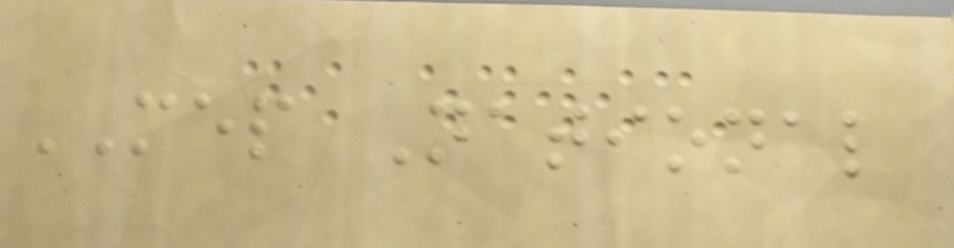MEP National
